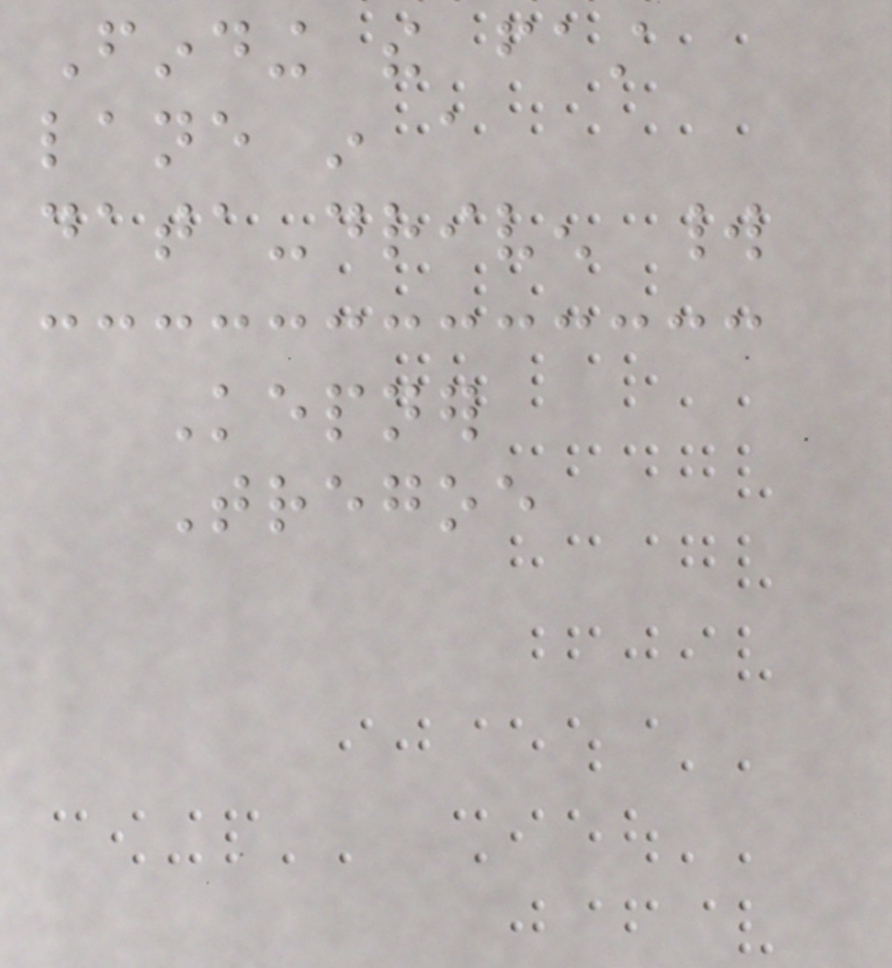Finding the fast
lane in a
data-driven world
Kepner
Tregoe
